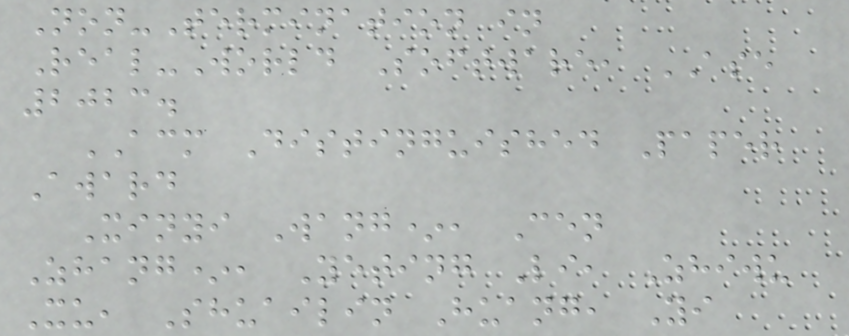Non-Termination in
Real-World Software, ASE
2023.
ACM Distinguished Paper
Award
Xinyi Wang*, Cen
Zhang*, Yeting Li, Zhiwu
Xu, Shuailin Huang, Yi
